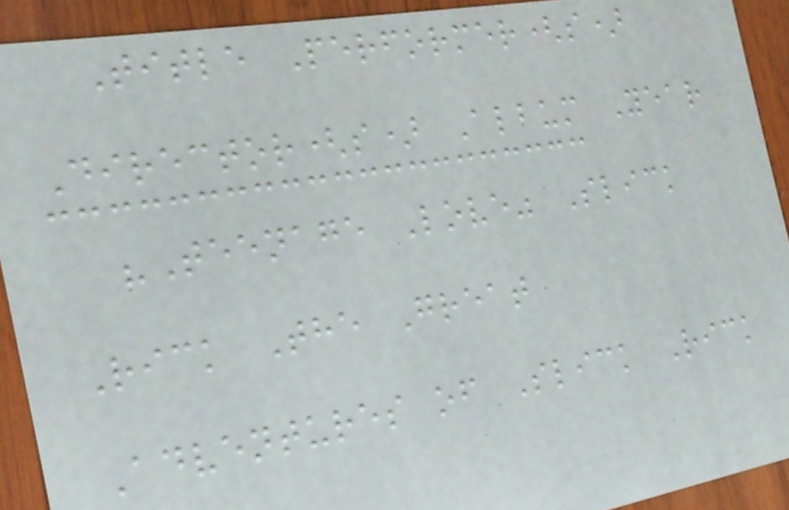Title Performer(s)
Director(s) Album Year
"Teenage Love" Slick
Rick The Great
Adventures of Slick Rick
